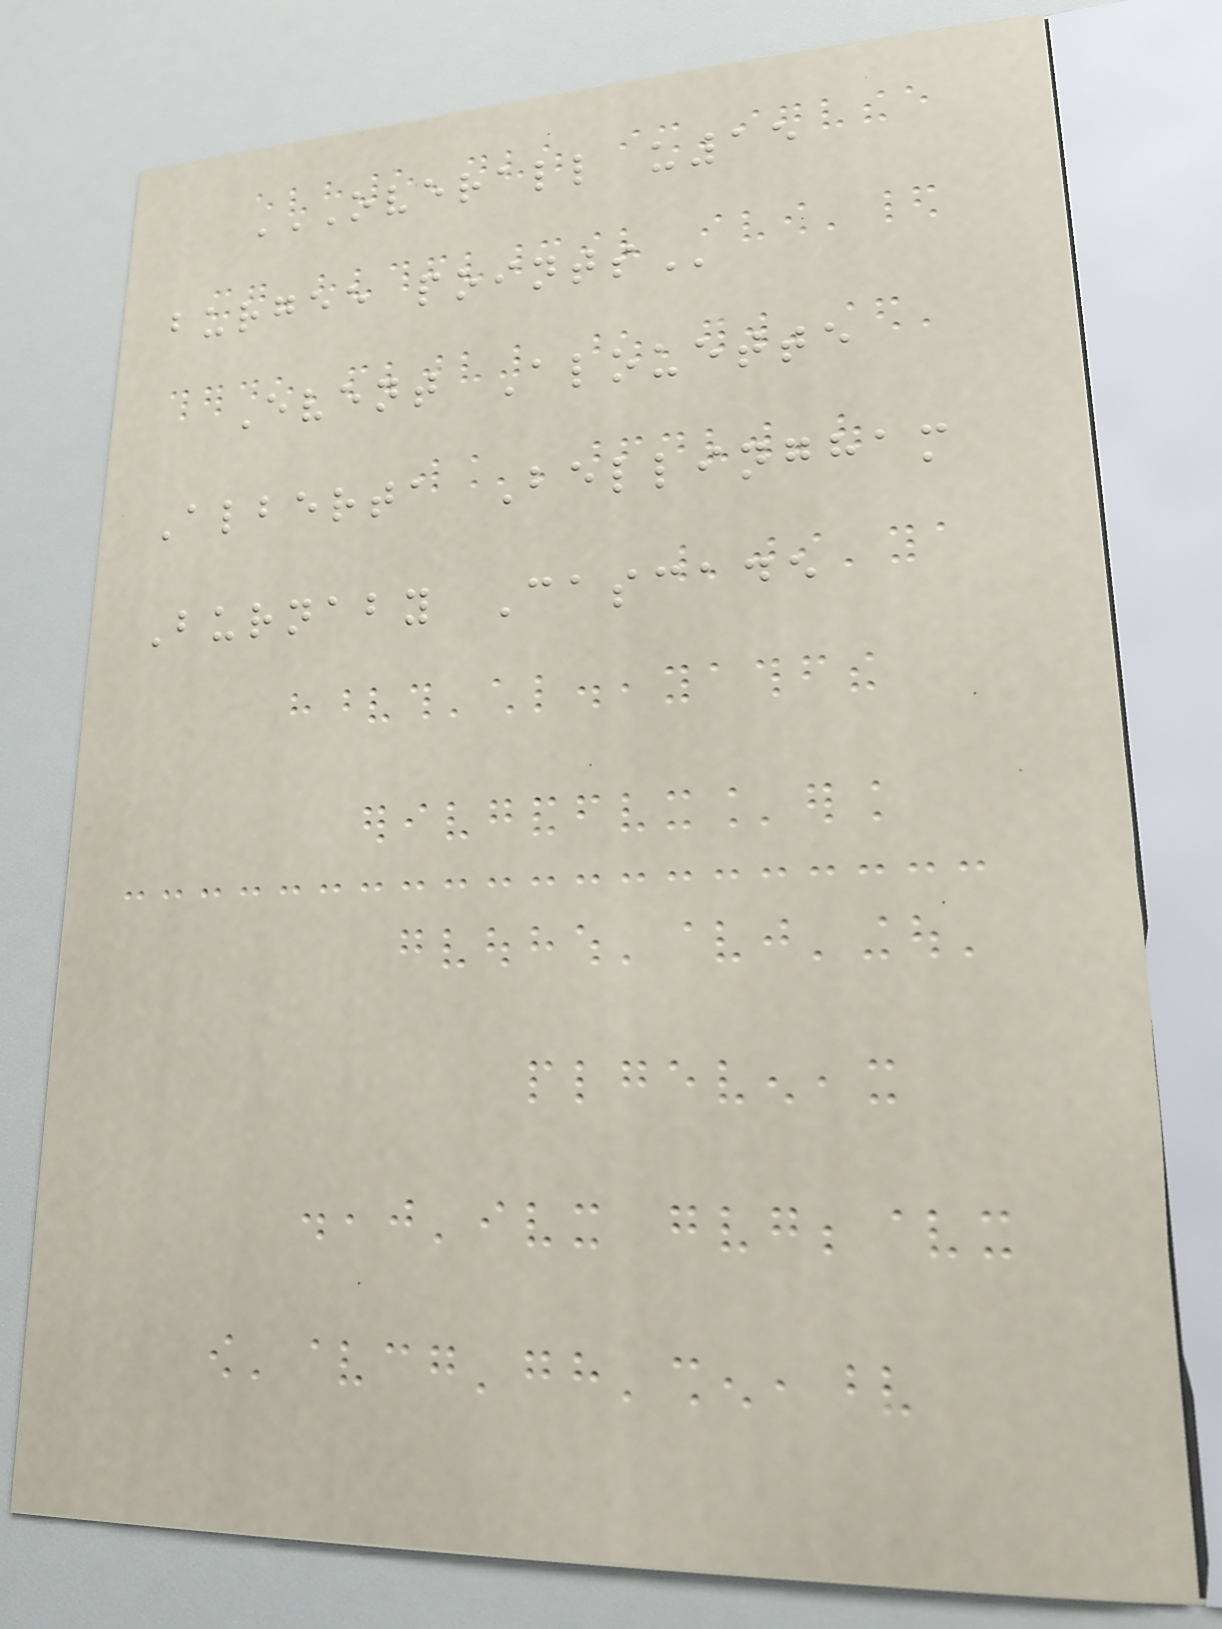OVERALL U15
BURGEE POINTS
Event Alouette
Alberta Bellingham
Burnaby Cascade
